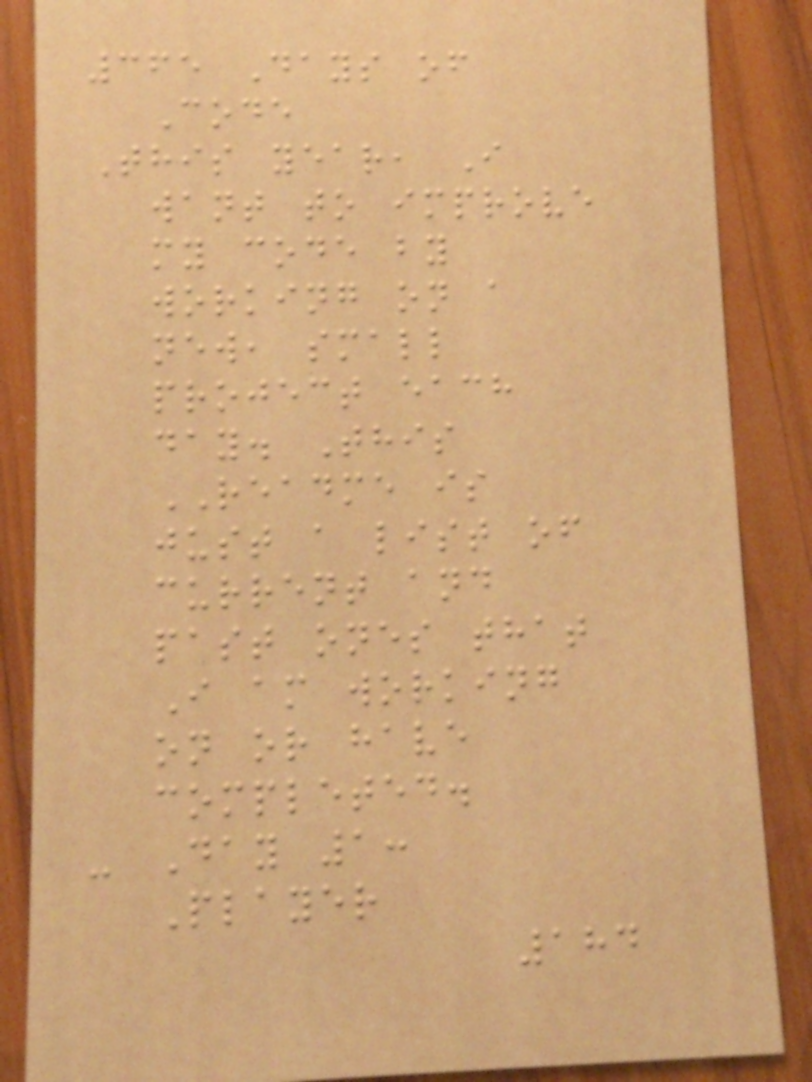365 Days of
Code
This year, I
want to improve
my code by
working on a
new, small
project each
day. This
README is
just a list of
current and
past ones that
I am working
on or have
completed.
- Day 1:
Player
184
